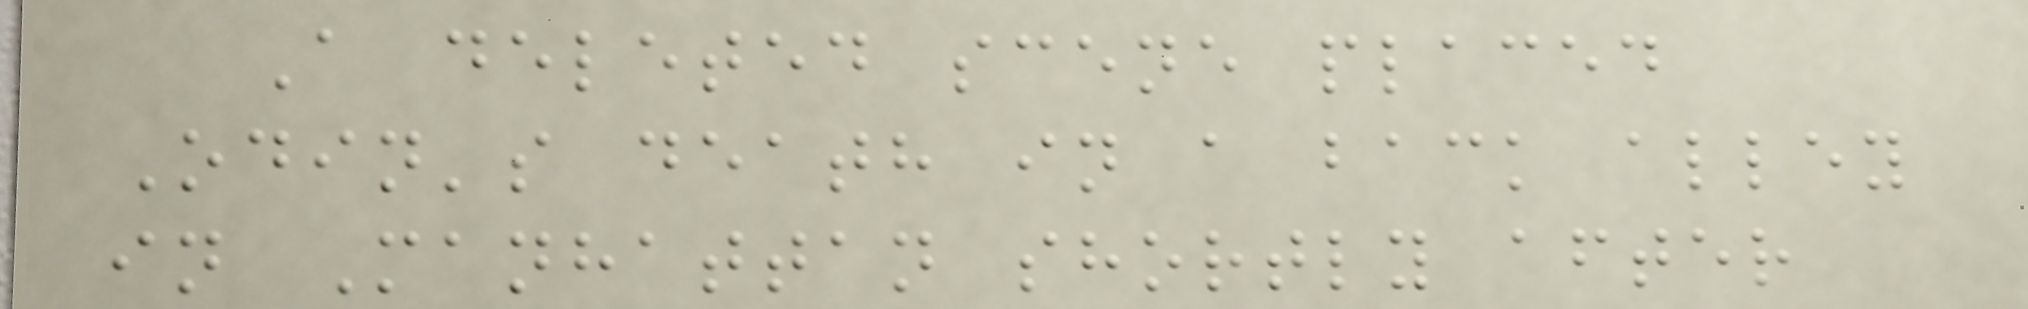A deleted scene placed
Odin's death in a back alley
in Manhattan shortly after
